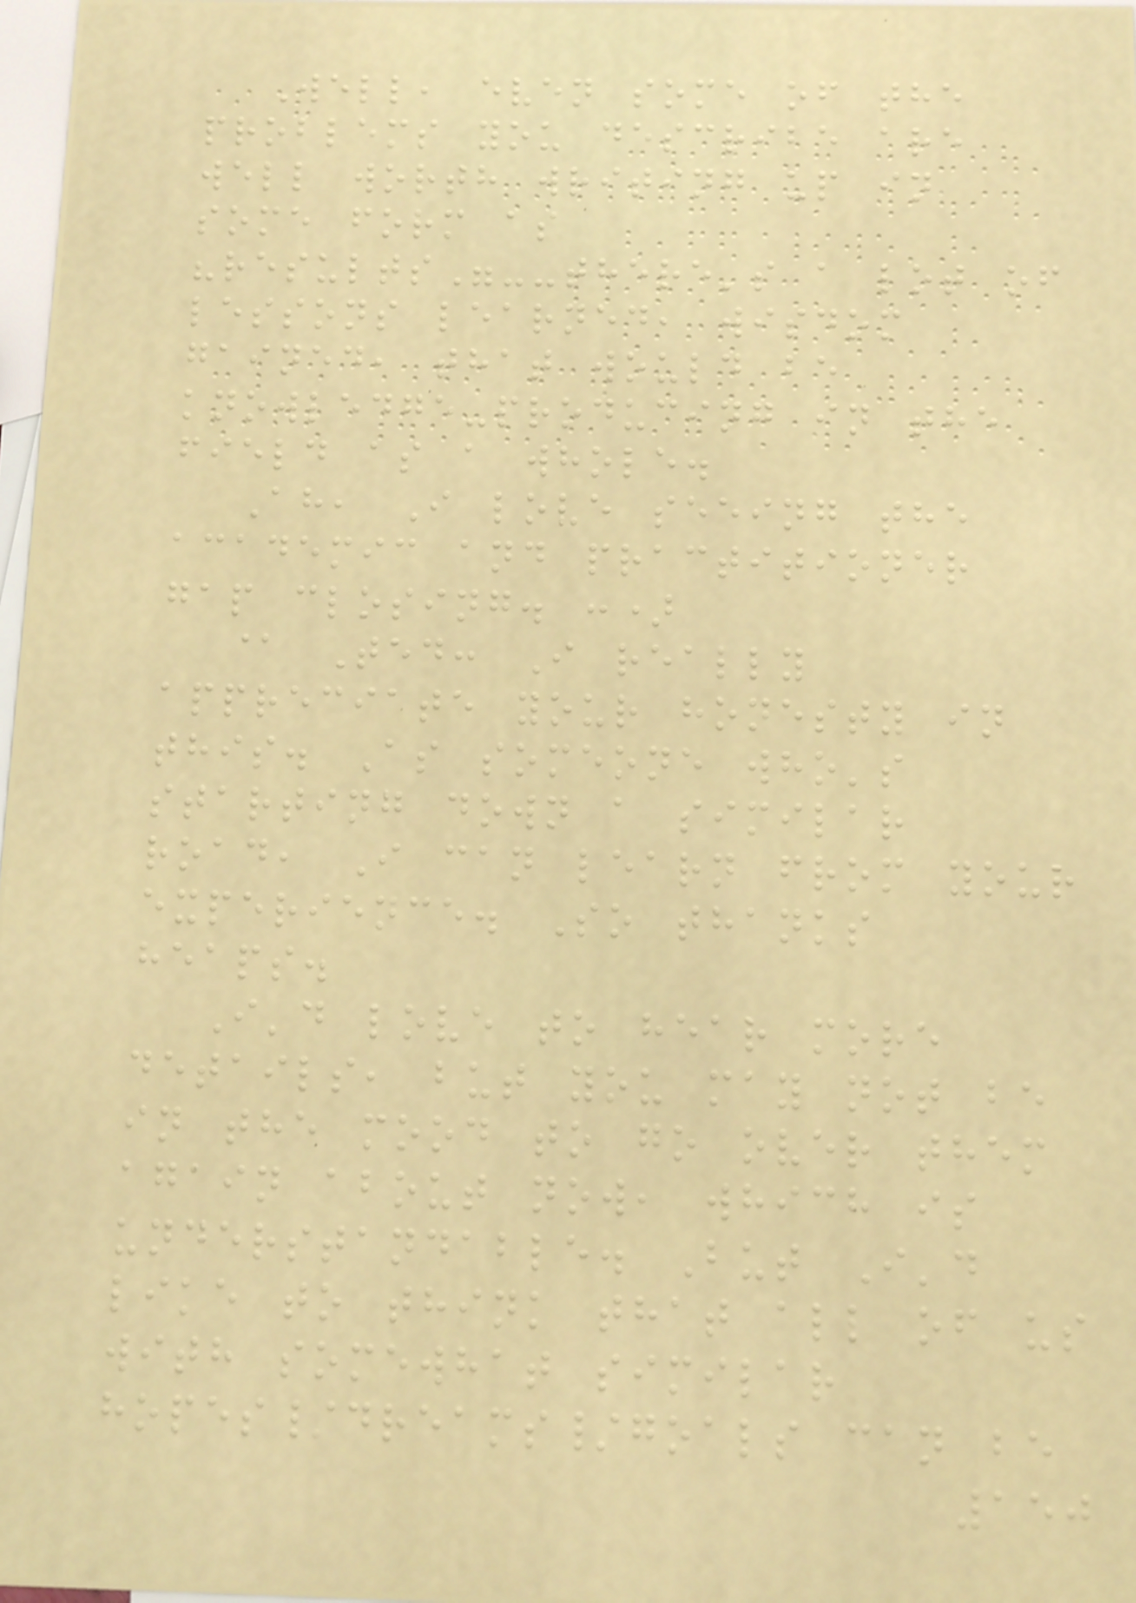Well, even some of the
problems you describe are
well worth writing up in
some form as
"results"--there's a lot of
lessons learned, wisdom
gained, that would be
knowledge-producing in the
field as a whole.
Ah, I love seeing the
academic and practitioner
gap closing. :)
@ Ted: I really
appreciate your honesty in
this. As someone who's
starting down a similar
road, I can learn from your
experience. So thanks
heaps.
I'd love to hear more
details, but you may not be
in the mood to go over them
again about now, which is
understandable. But I'd
like to think that all of us
with somewhat similar
hopes/dreams/goals can be
150
